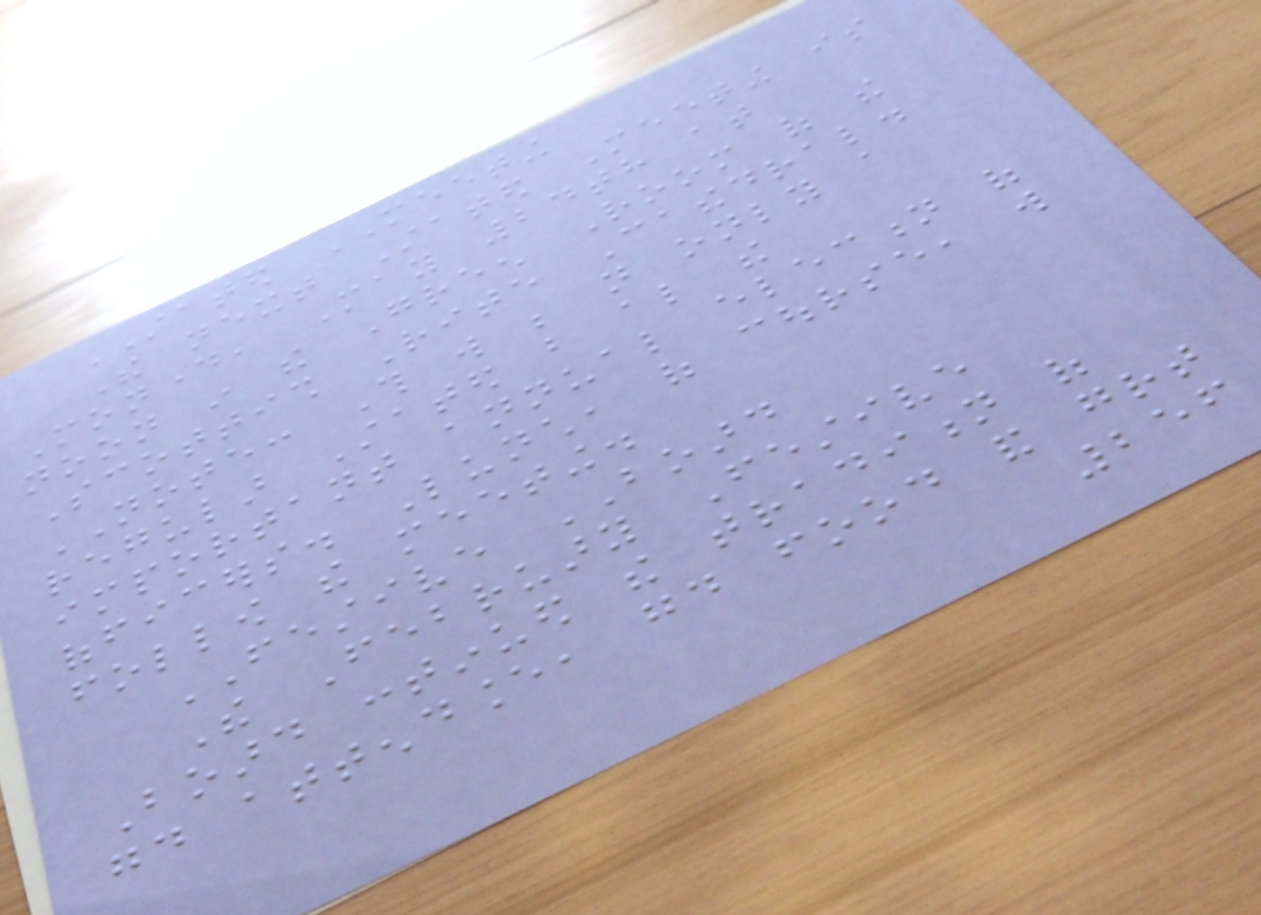STATED MEETING
The next Stated Meeting is
Monday, May 24th at
noon in the Green Room of the
Scottish Rite Cathedral.
NOTE: This will be not only a
regular Stated but also the
important annual election of
officers. Lunch, of course, will
follow the meeting.
FESTIVE BOARD
The February Festive
Board continued the tradition of
good attendance, good food and great
256
